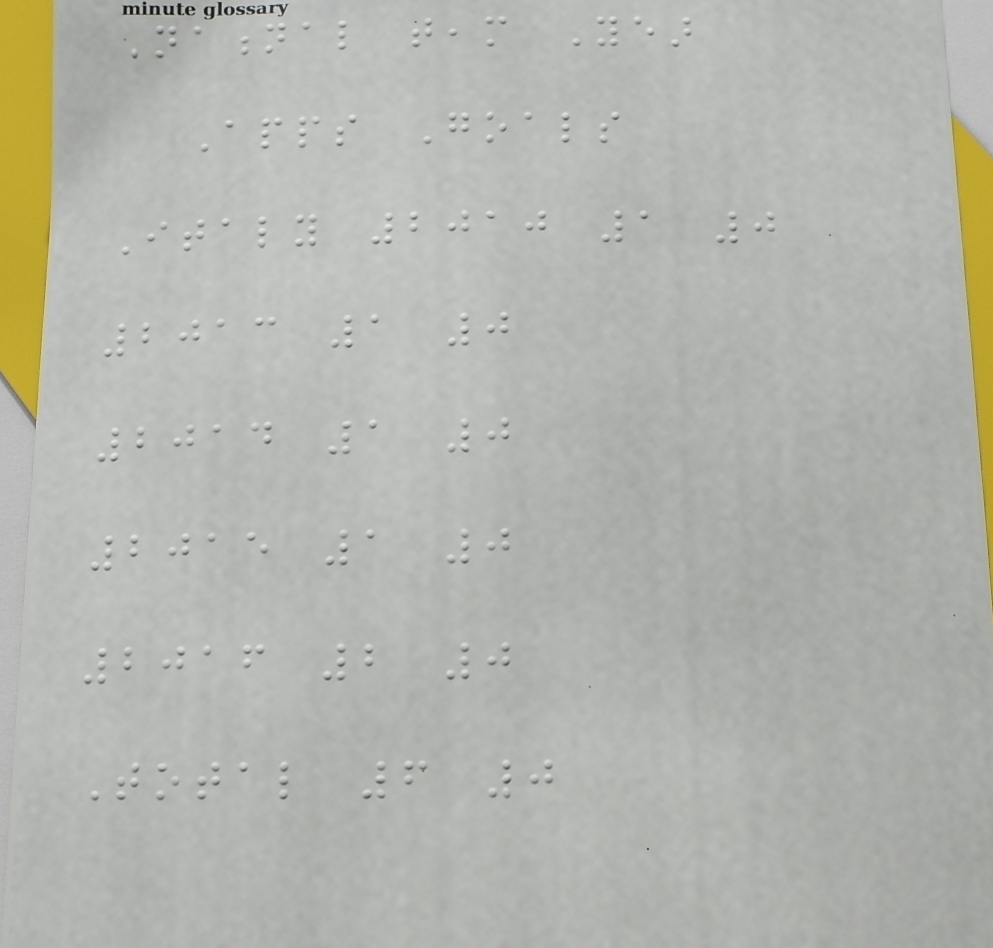National team Year
Apps Goals
Italy 2010 1 0
2013 1 0
2014 1 0
2015 1 0
2016 2 0
Total 6 0
